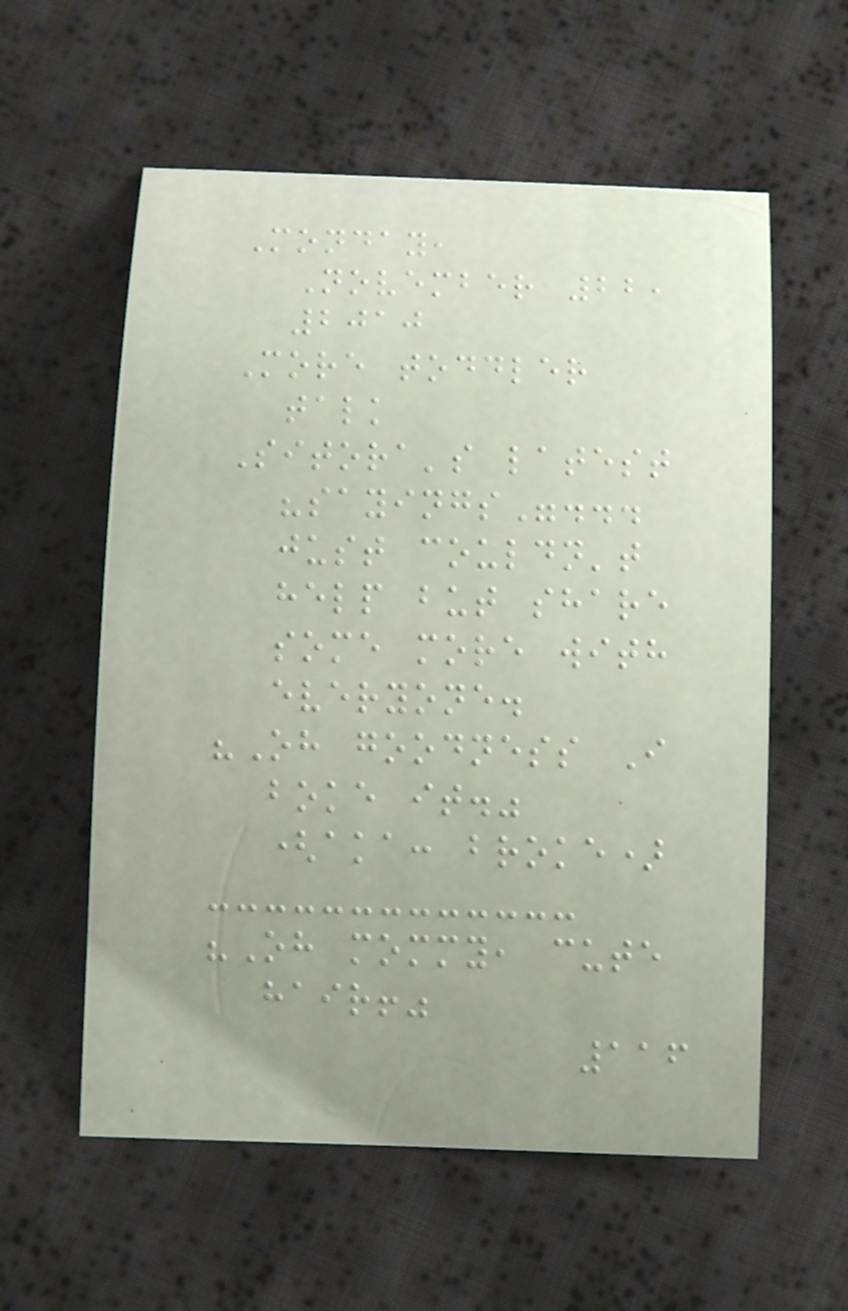Monday,
November 22,
2010
More toddler
talk
Sitora's latest
"sayings"...
just couldn't
help but share
some more with
everyone.
"Oh goodness I
boke it."
(aka: broke)
"Oh mommy, cute
hair!"
116
